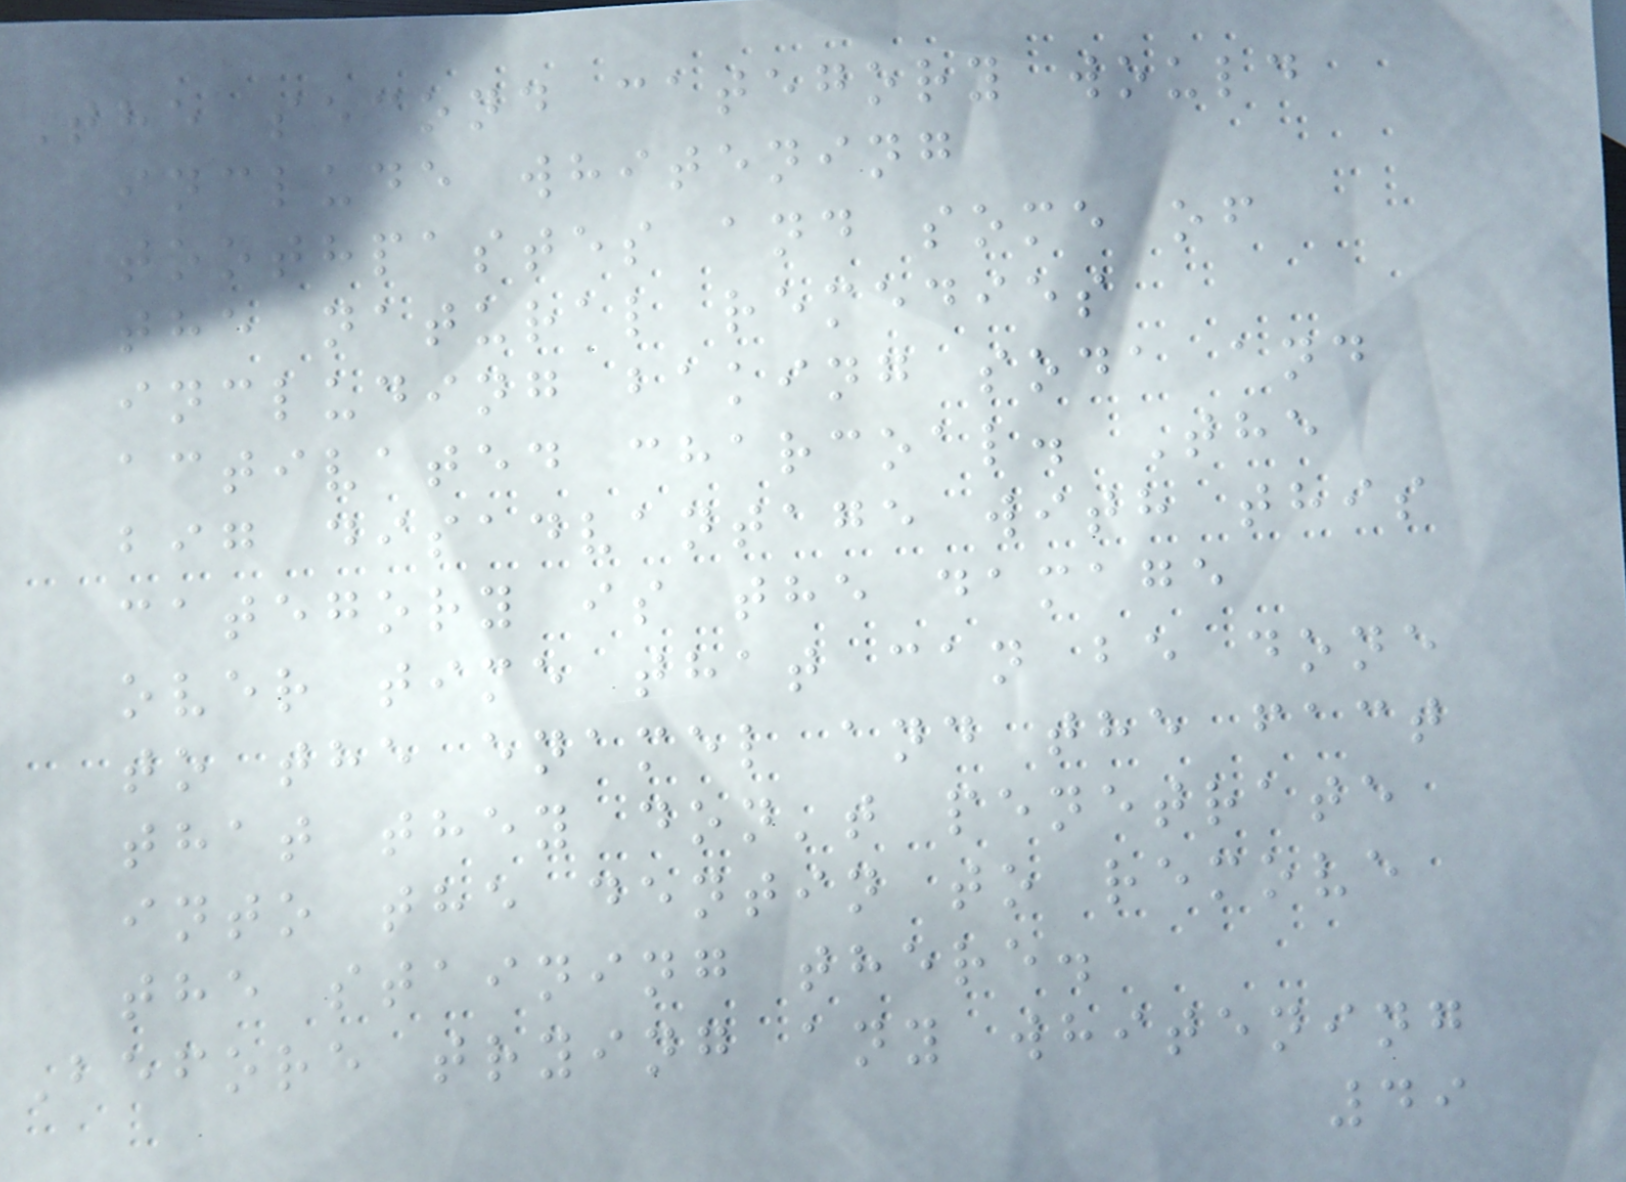The second category would
include whitening
toothpastes and some of
the natural remedies
including baking soda and
activated charcoal. The
big disadvantage with this
category is the damage
over time that can be done
to the enamel and the fact
that they don't penetrate
into the dentin to remove
the staining there.
Before trying any whitening
49
